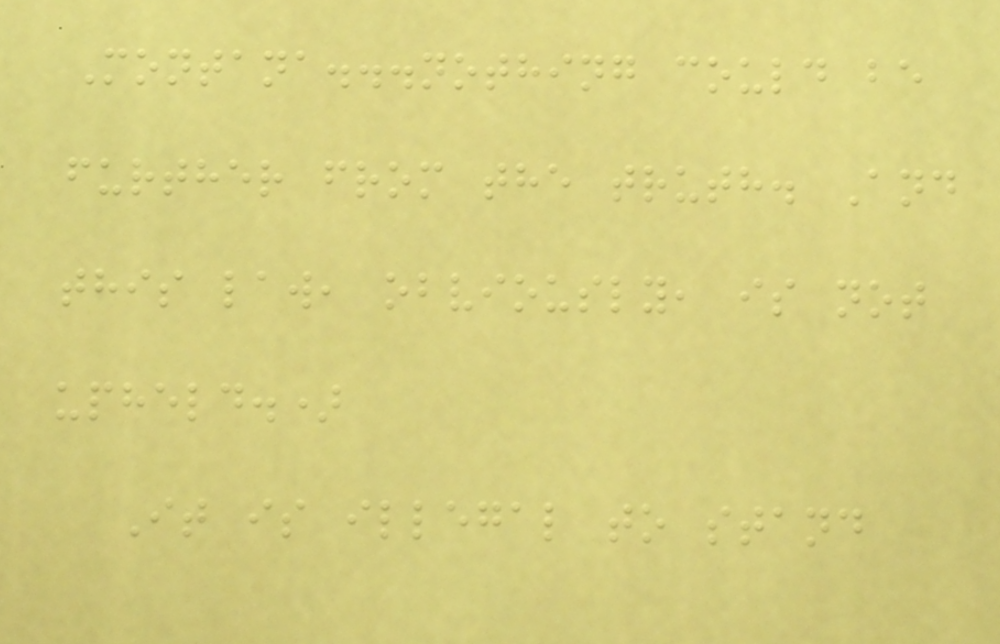Montana...nothing could be
further from the truth. And
this law, obviously, is not
upheld.)
It is illegal to stand
